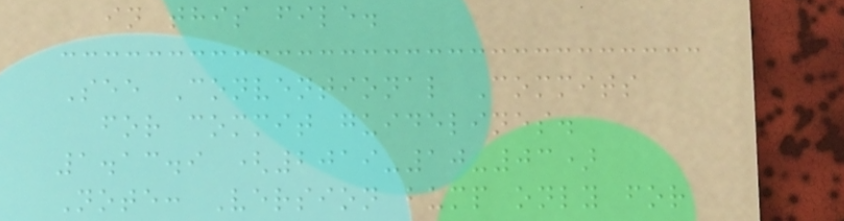in this file.
See Conventional Commits
for commit guidelines.
1.13.9 (2019-10-03)
Note: Version bump only for
